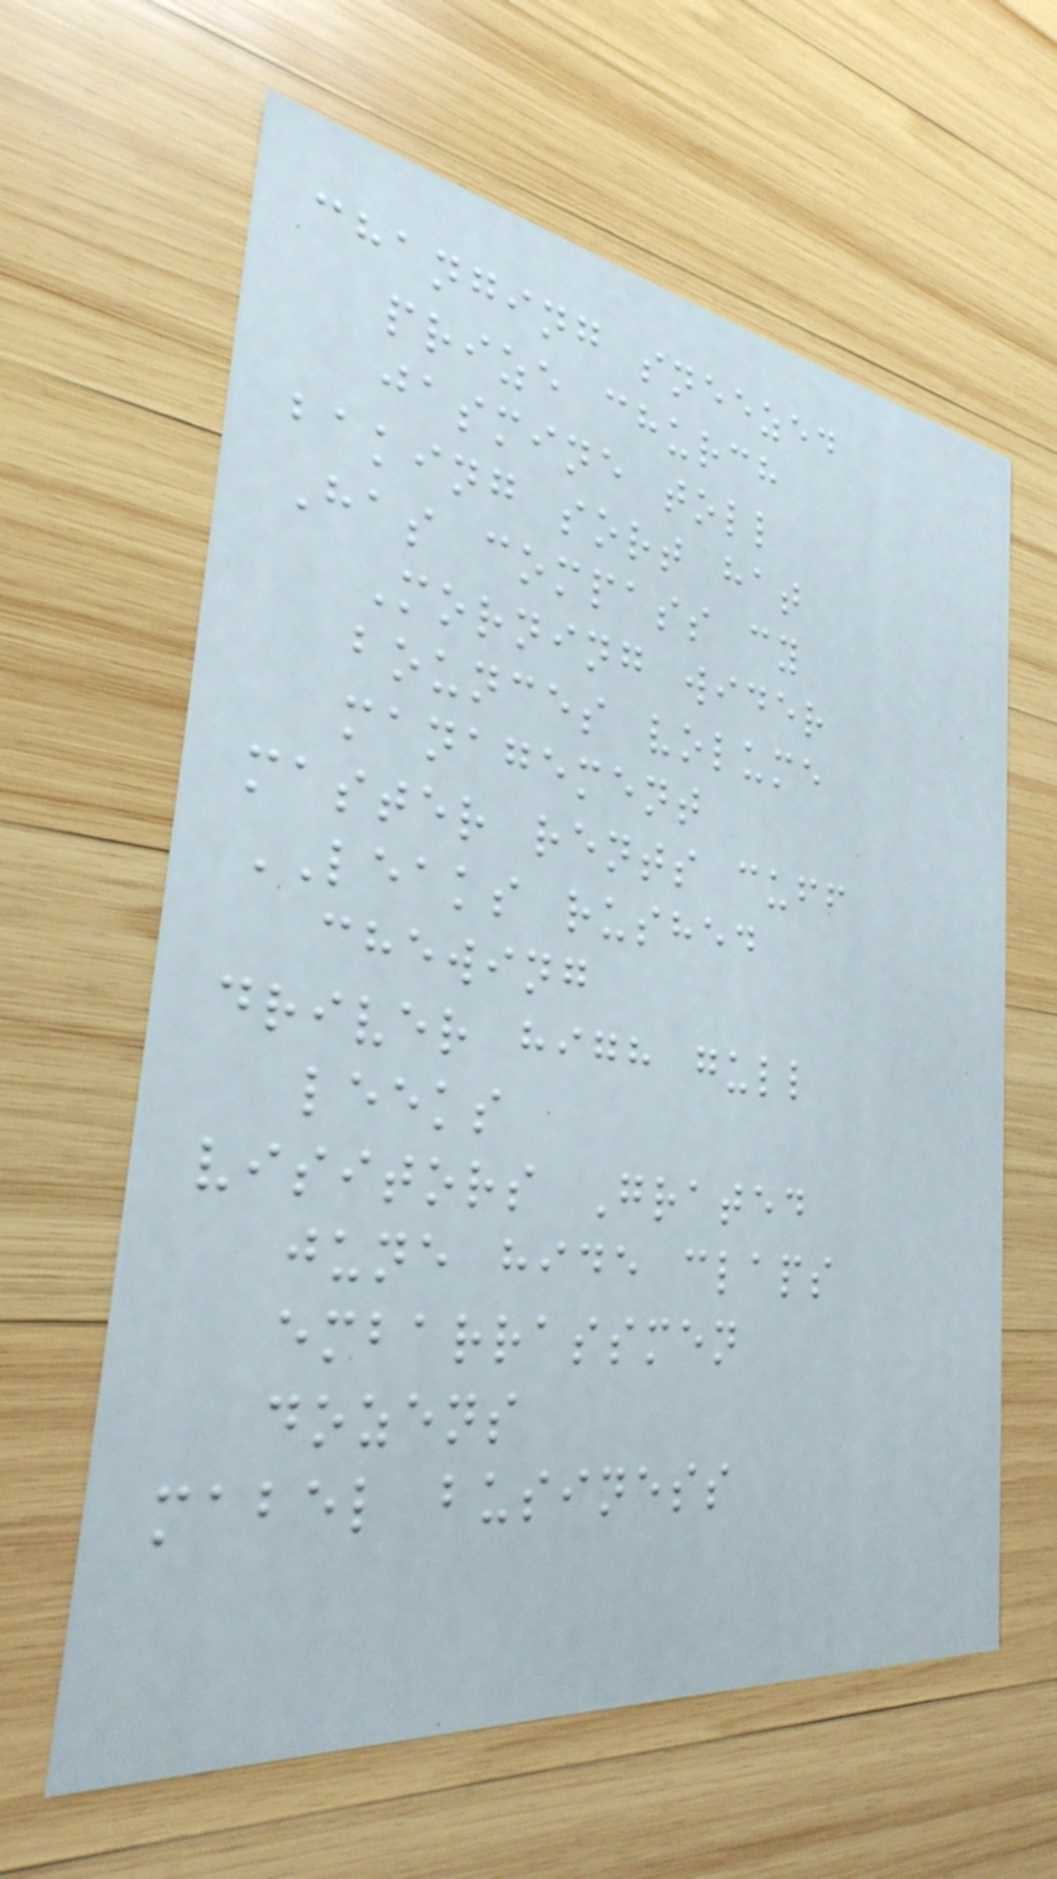changing sneezed
prize church
jasmine toll
baking sort hat
Has compass cy
Morning wider
bounces volume
management
master rents cuff
LEAKS rushed
chewing
driver high gull
leeks
visitors Grated
june hide claps
embarrassmen
dozens
mabel business
